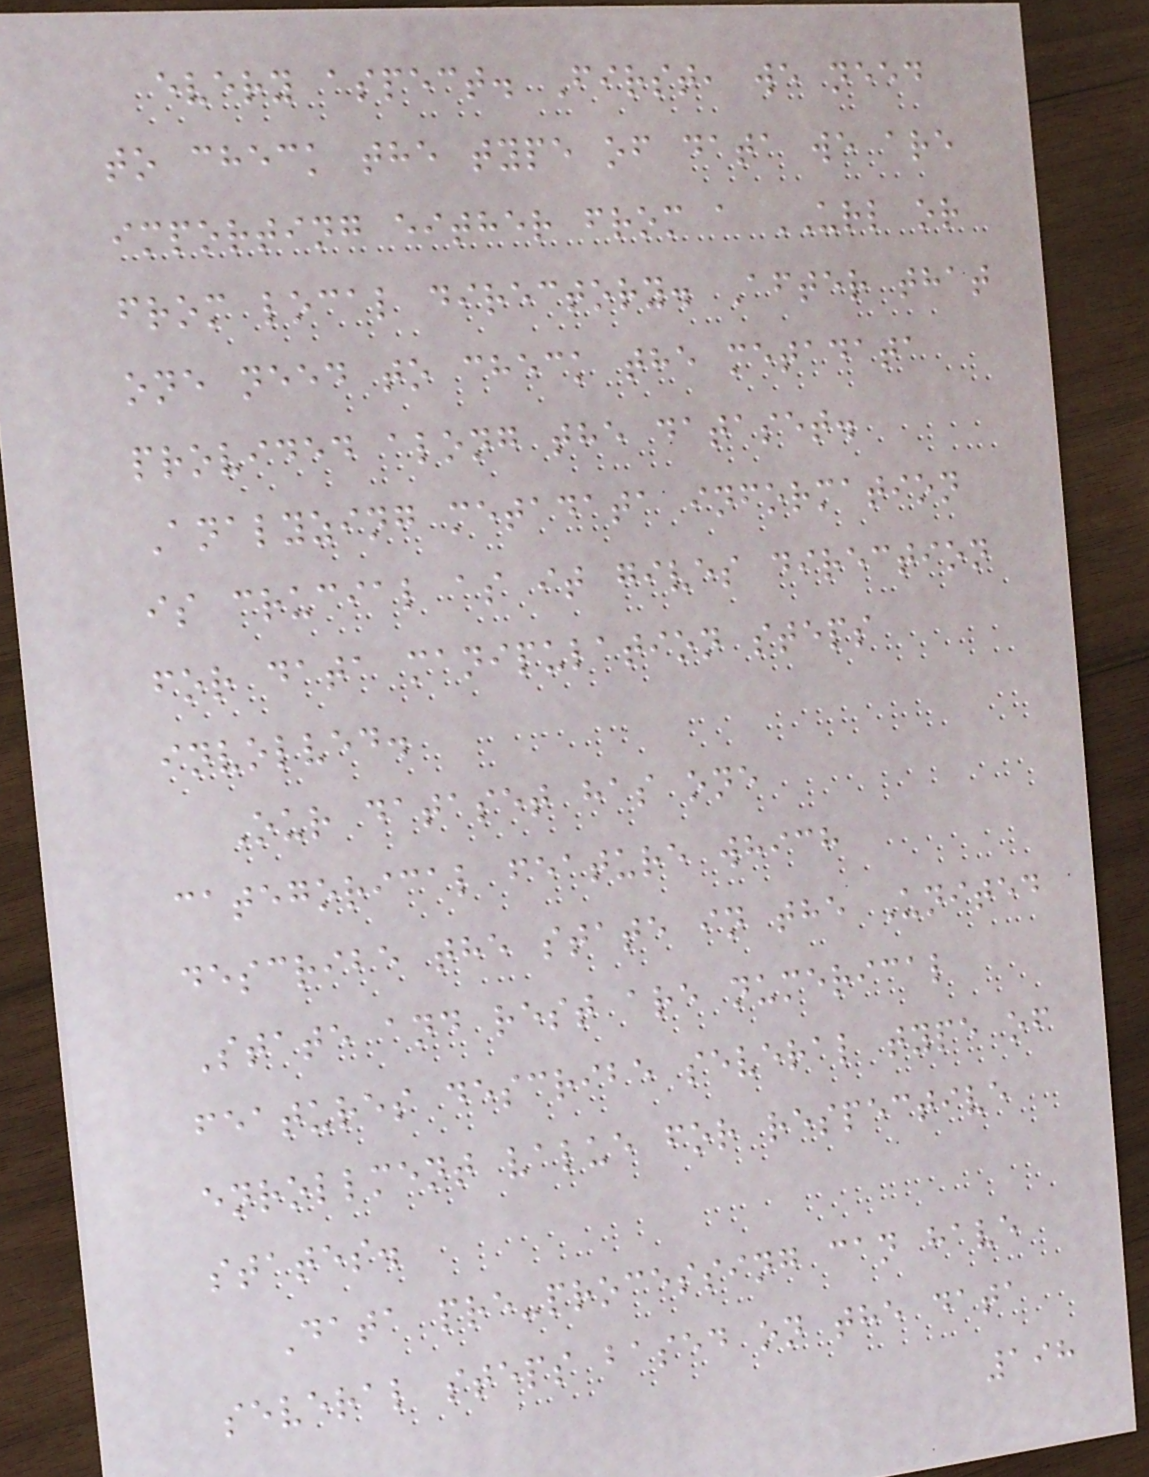every aspect. First, we need
to check the type of data we are
importing either from a URL or
from local directory. After that
one need to check the metadata
provided along the dataset.
Analyzing metadata information
is crucial as it gives direction
for data manipulation steps
involved.
Our dataset has one
categorical feature which
describe the state in the United
State and rest are numerical
features describe several type of
enrollment value for respective
states.
Data pre-processing can have
several steps based on the data
198
